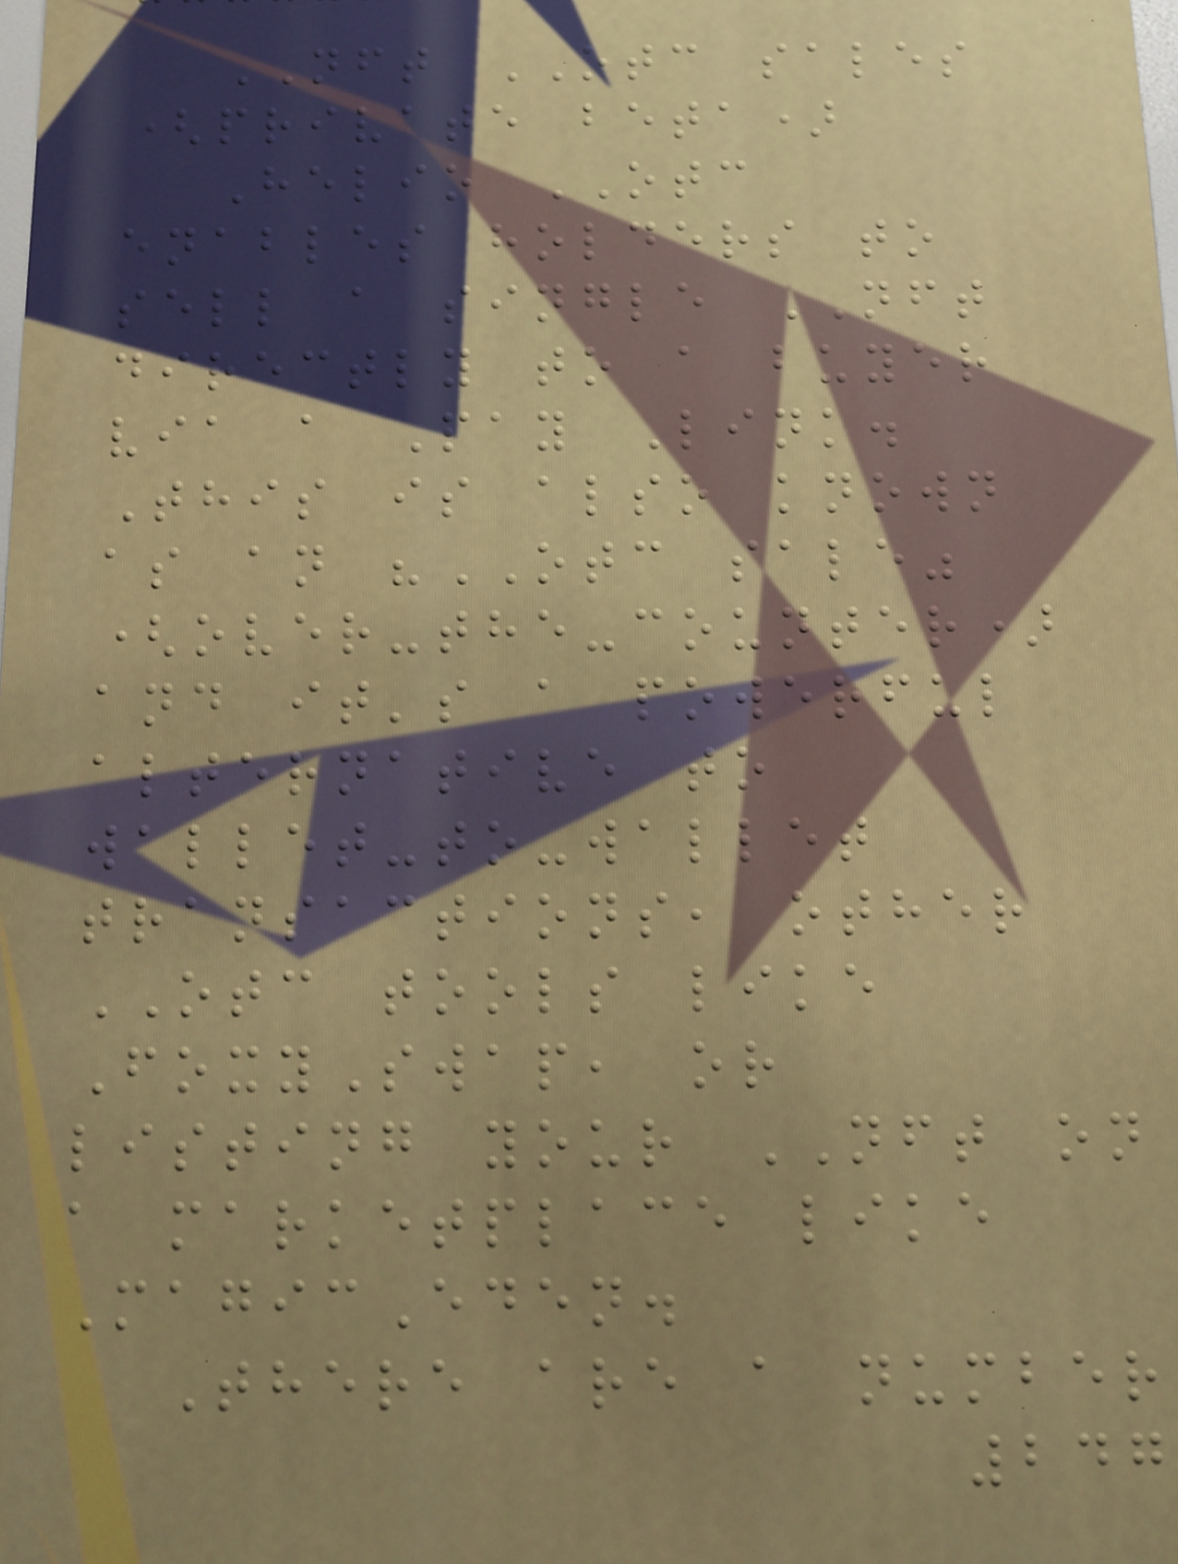NFT OTC sales
(private beta)
Helio OTC
enables holders to
sell a single NFT
directly to a buyer
via a Pay Link.
This is also known
as an "OTC sale"
(over-the-counter)
and it's a powerful
alternative to
wallet-to-wallet
transactions, other
OTC tools like
FoxySwap, or
listing your NFT on
a marketplace like
MagicEden.
There are a number
247
